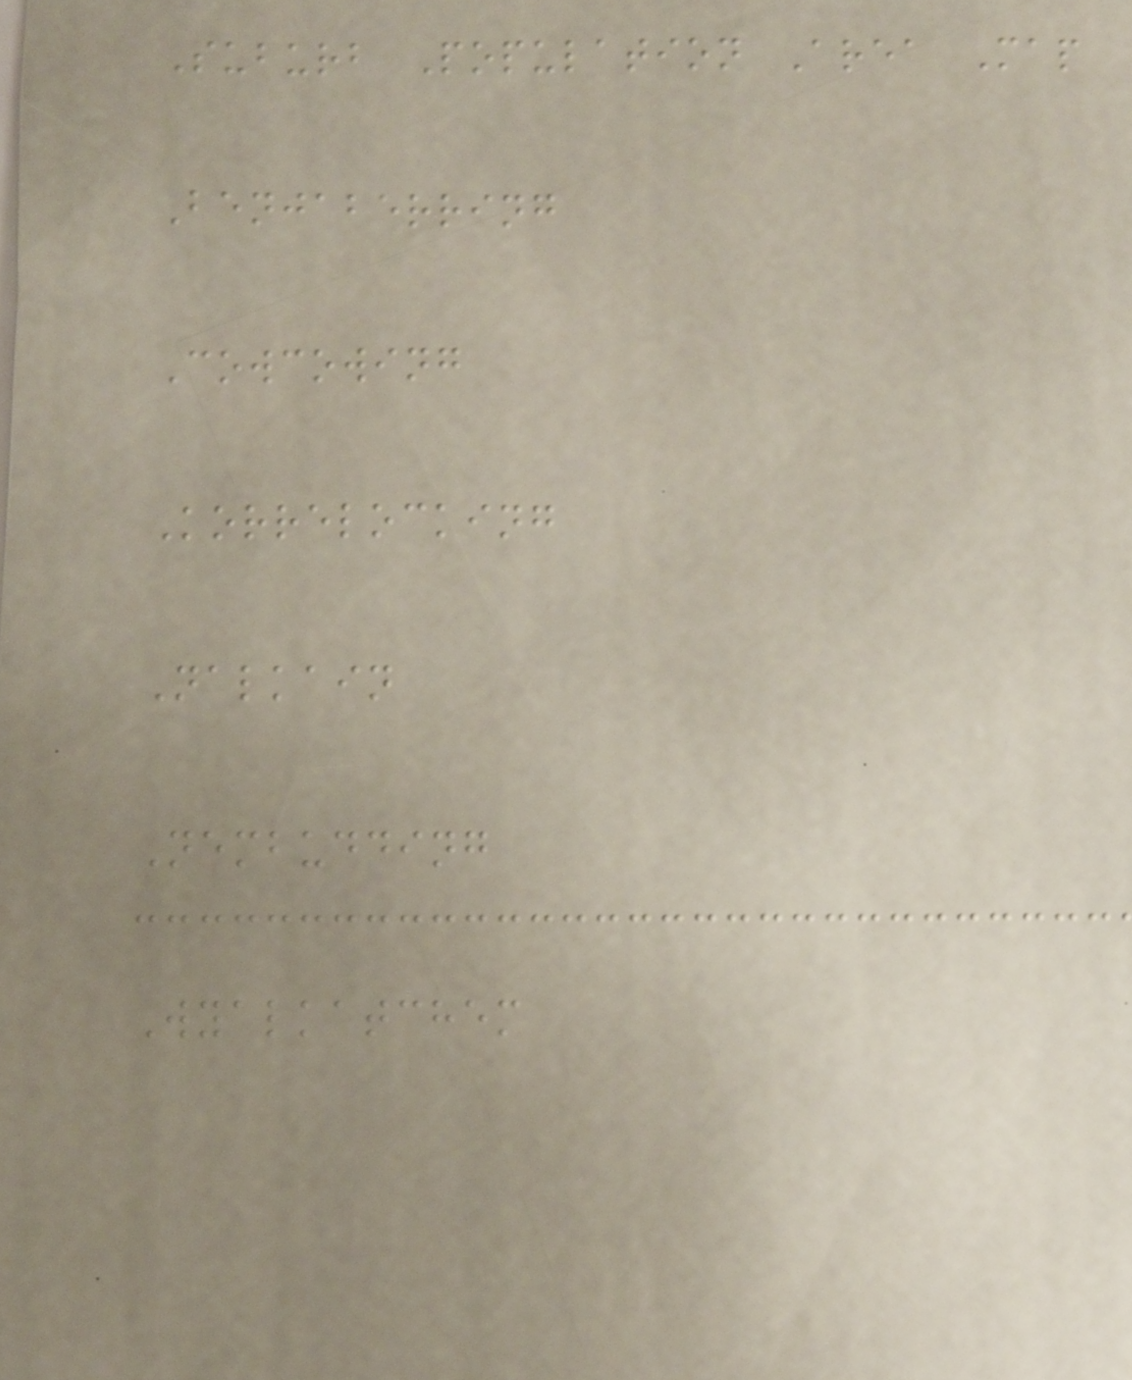Suburb Population Area Map
Benjaberring
Cowcowing
Korrelocking
Nalkain
Nembudding
Wyalkatchem
